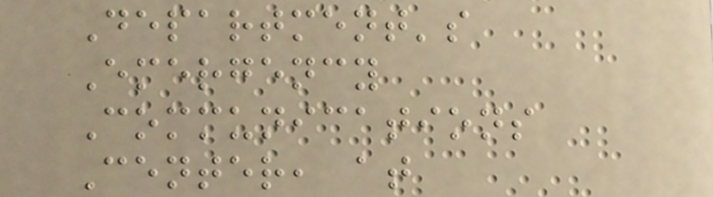Department's
Emergency
Communications
Center, at
